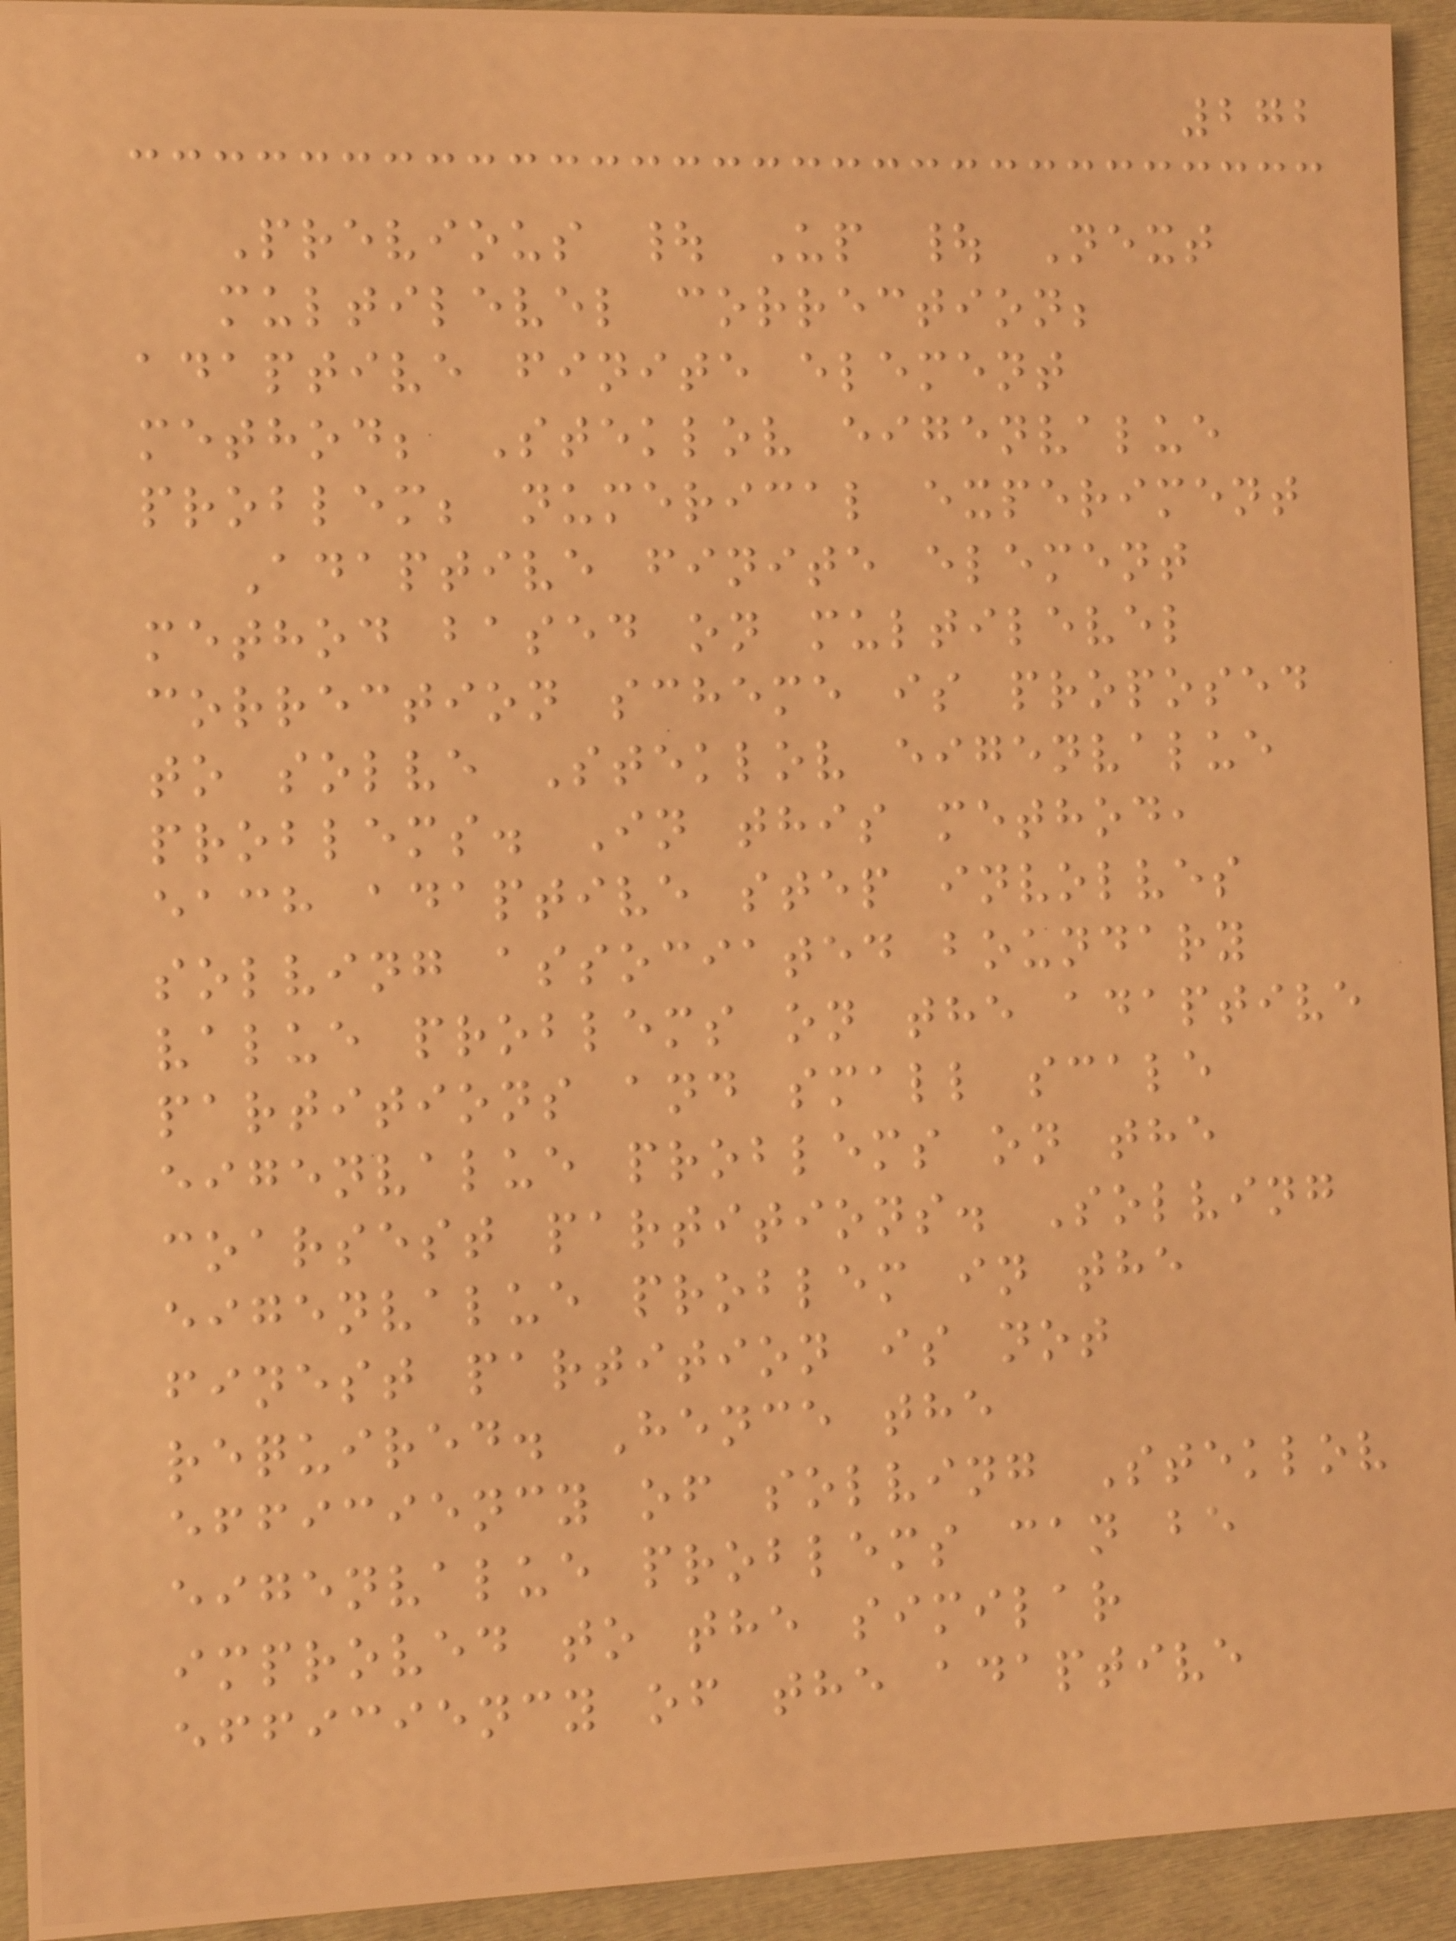272
Previous | Up | Next
multilevel correction;
adaptive finite element
method; Steklov eigenvalue
problem; numerical experiment
Adaptive finite element
method based on multilevel
correction scheme is proposed
to solve Steklov eigenvalue
problems. In this method,
each adaptive step involves
solving associated boundary
value problems on the adaptive
partitions and small scale
eigenvalue problems on the
coarsest partitions. Solving
eigenvalue problem in the
finest partition is not
required. Hence the
efficiency of solving Steklov
eigenvalue problems can be
improved to the similar
efficiency of the adaptive
